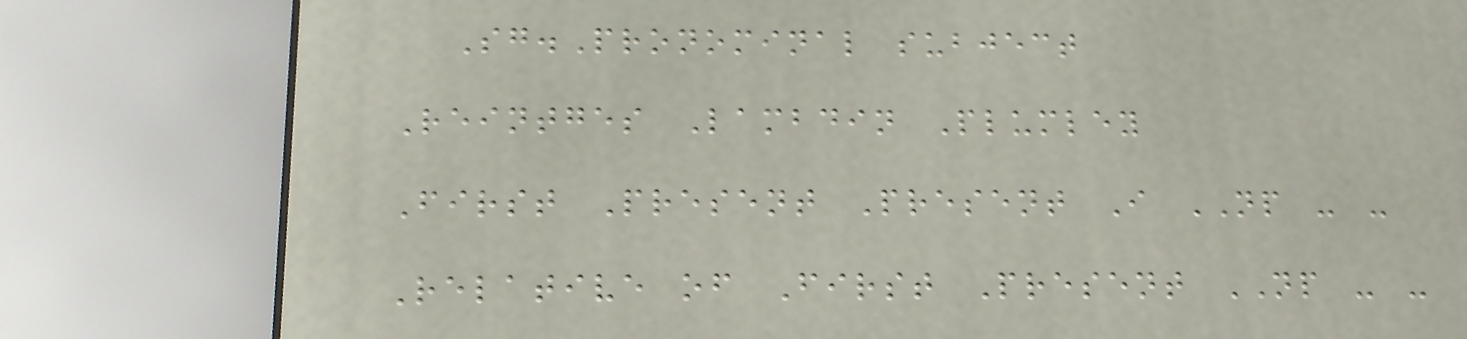Sg.Pronominal subject
Reintges Lambdin Plumley
First Present Present I NP - -
Relative of First Present NP - -
